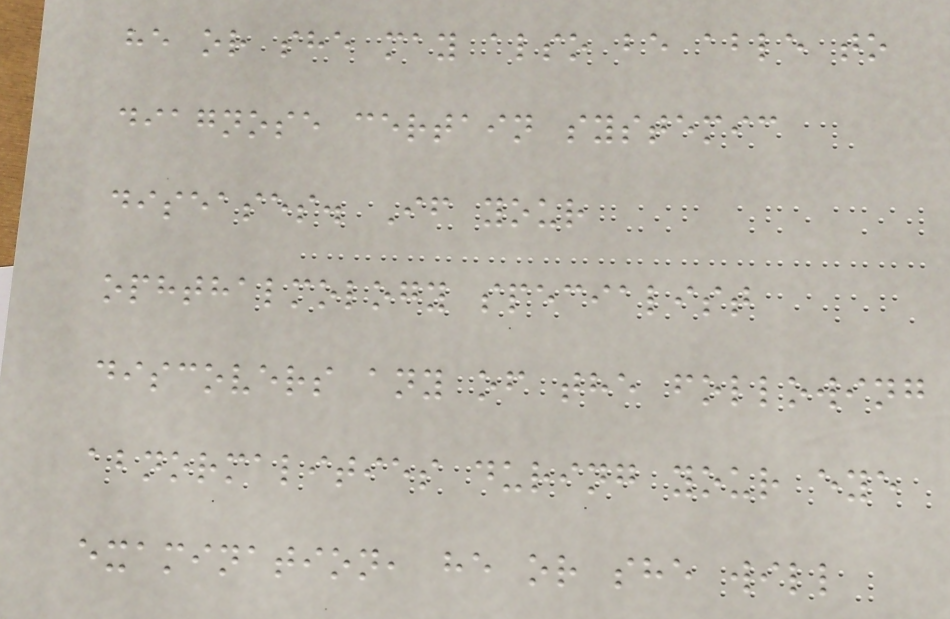he or she may also be able to
diagnose certain systemic
diseases. If your
ophthalmology specialist
discovers any of the following
abnormalities during your eye
examination, he or she will
